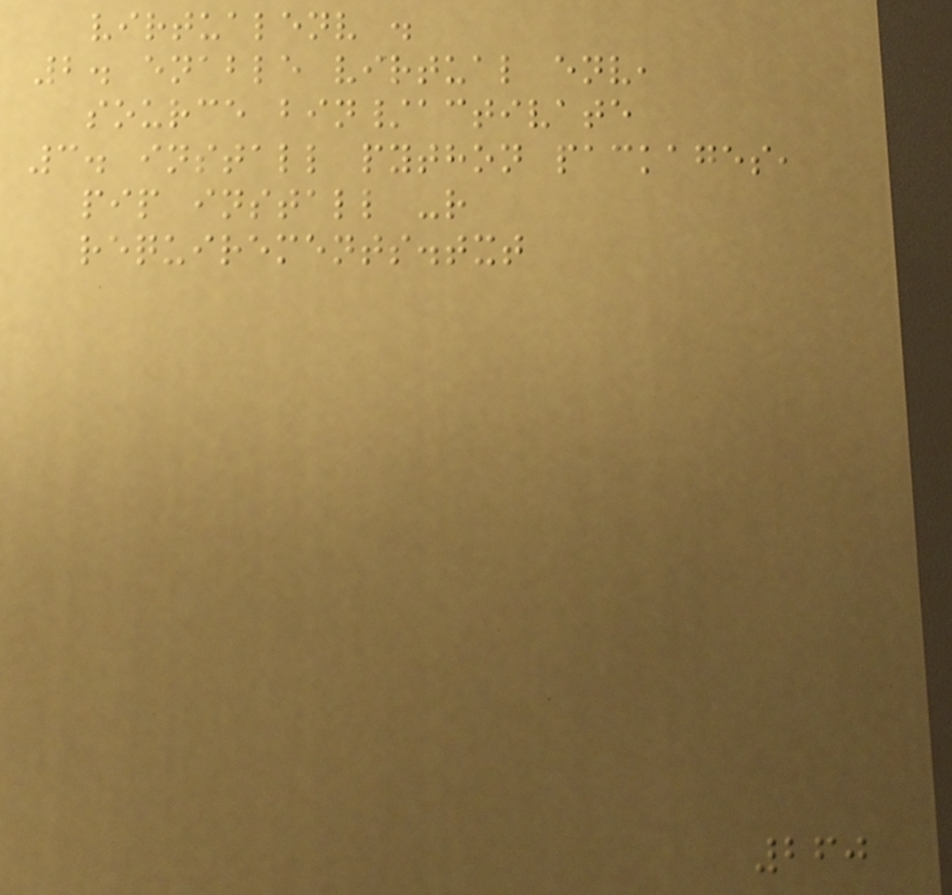virtualenv .
2. enable virtual env,
source bin/activate
3. install python packages,
pip install -r
requirements.txt
260
